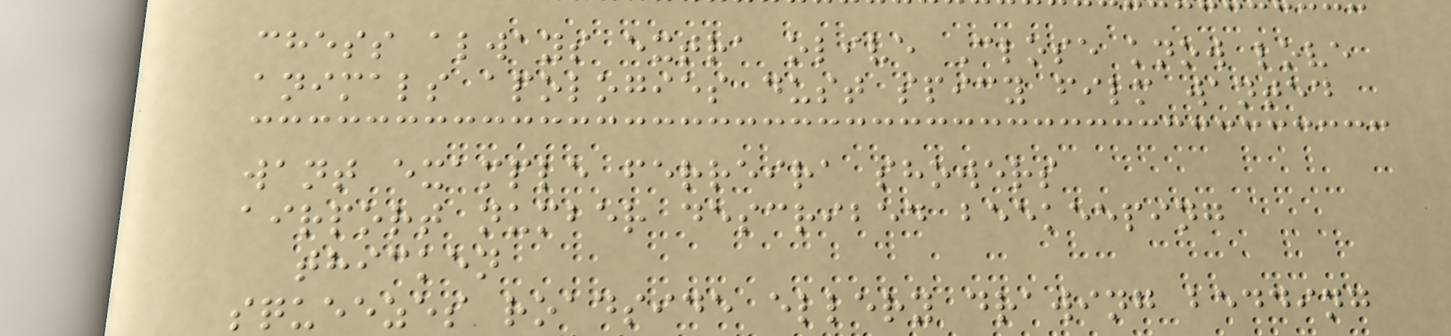chess always extra olive Close know love
animals apologies dust spicy film wanted
want example ferreira showers
airport number described beekeeping
thicken
squeezes roadside ellery drawing bedding
